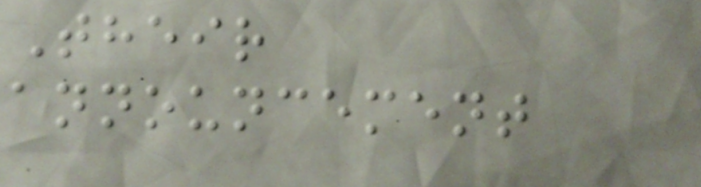Their
announcement
